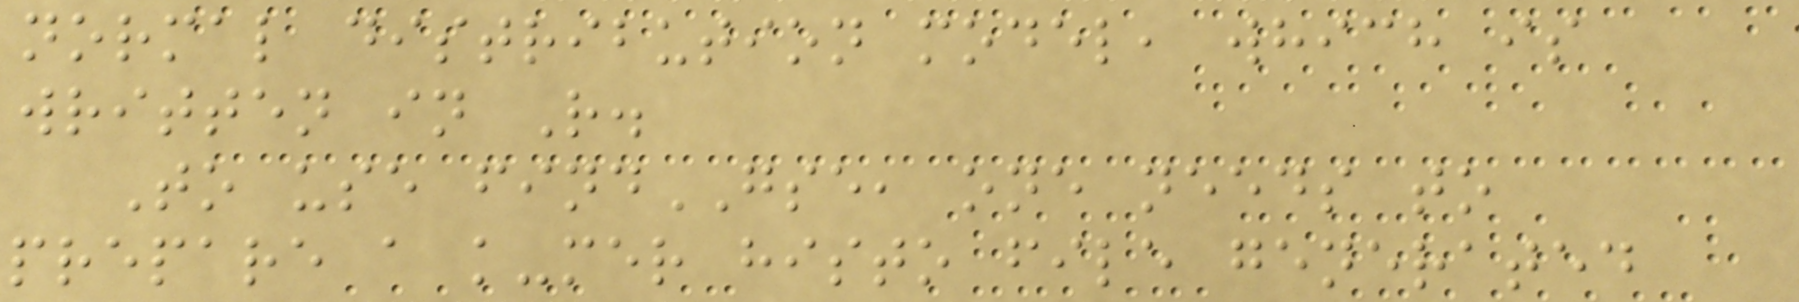normal distribution model, which is
written in R.
To use findGSE, one needs to
prepare a k-mer histo file generated
